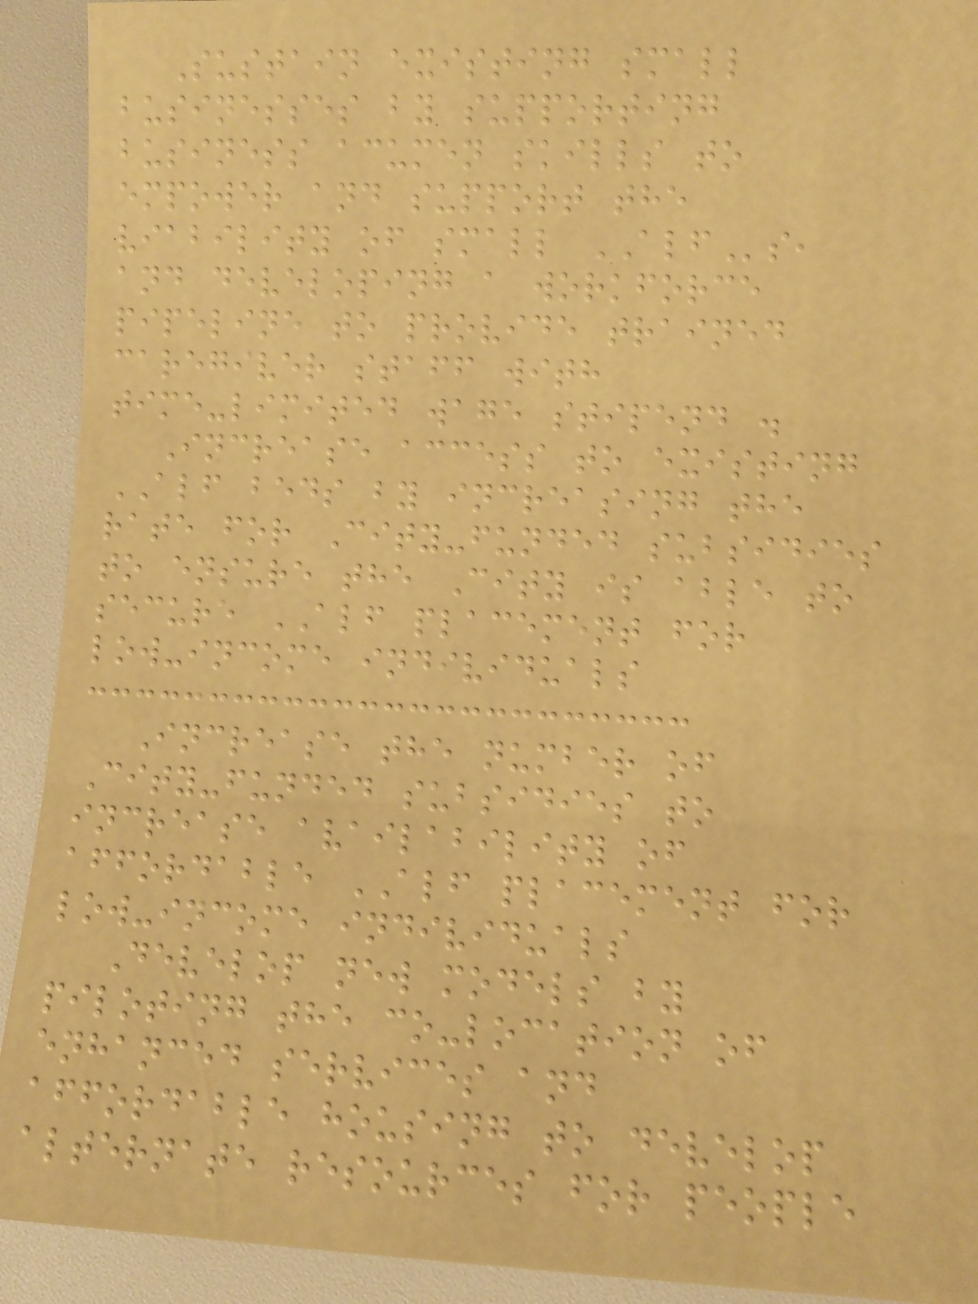Sustain existing small
businesses by supporting
business acumen skills to
empower and support the
viability of small ALFs,
and developing a workforce
pipeline to provide trained
caregiver staff with
time-limited wage stipend .
Increase access to existing
ALF beds by increasing the
rate for City-funded subsidies
to ensure the City is able to
secure ALF placement for
low-income individuals
Increase the number of
City-funded subsidies to
increase availability of
affordable ALF placement for
low-income individuals
Develop new models by
piloting the co-location of
enhanced services and
affordable housing to develop
alternate resources for people
